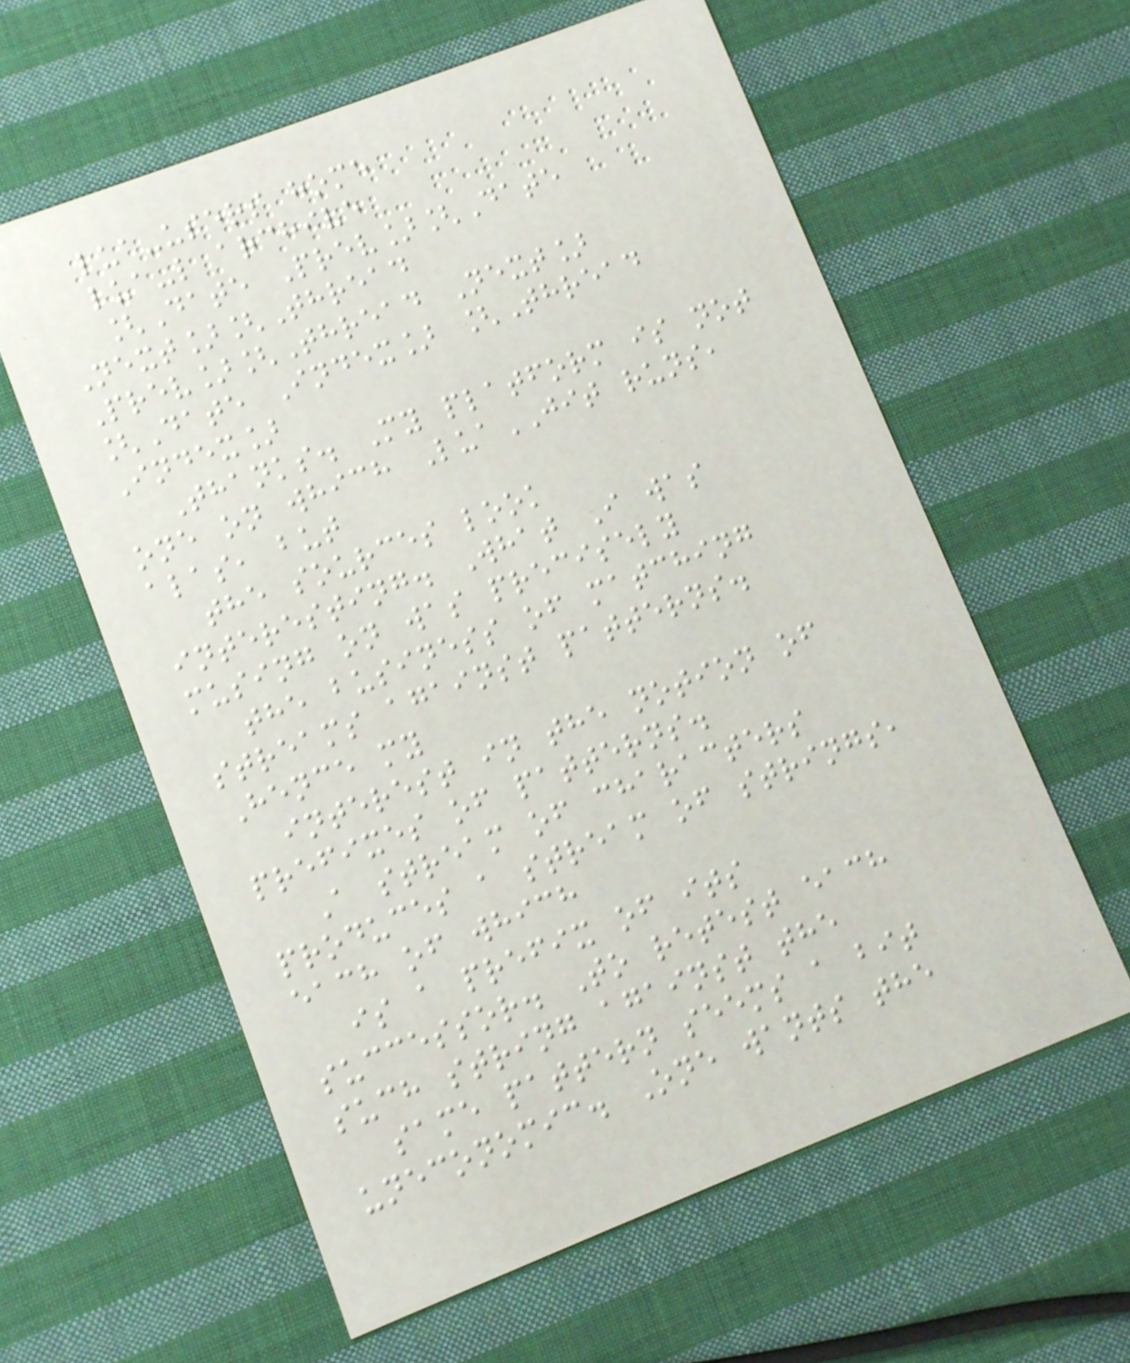lua-users home
lua-l archive
[Date Prev][Date
Next][Thread
Prev][Thread Next]
[Date Index] [Thread
Index]
Thanks. My platform is not
one on which LuaJIT runs,
alas, but
the sources look
interesting. What I was
musing on was precisely
the business of matching
streams against patterns.
Hence my
interest in the notion of
prefixes of patterns.
A stream of characters
produces a stream of strings,
each of which
is a prefix of its
successor. To retest each
such string against the
same pattern seems a bit
uneconomic. One wants the
